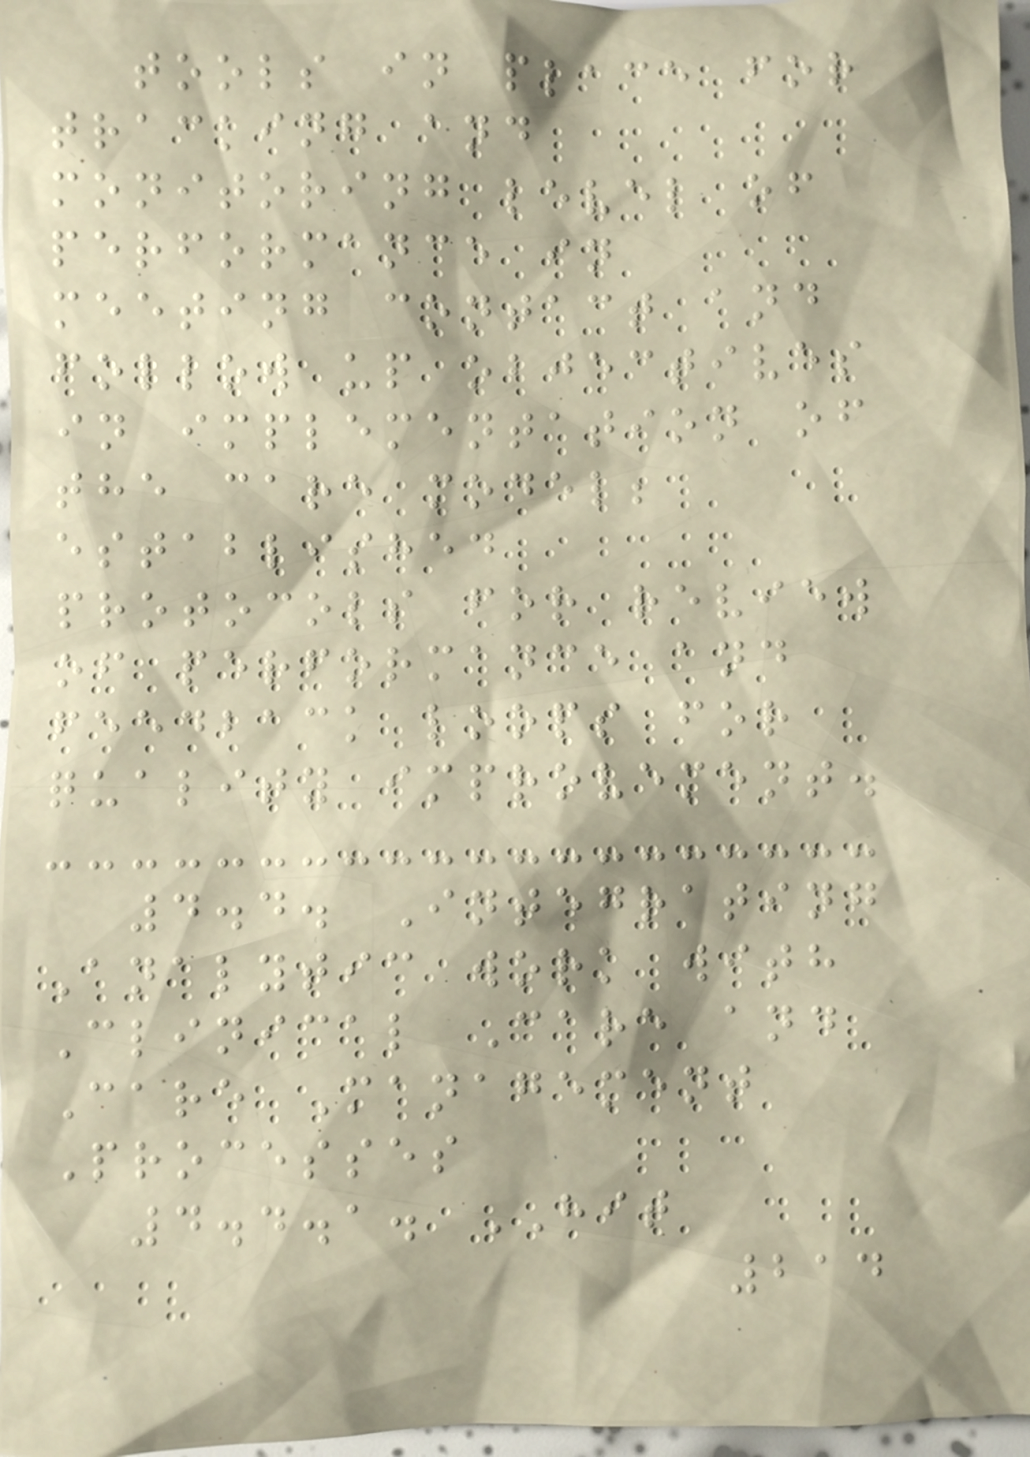tools in place for
tracking and
monitoring level of
performance in
meeting contact and
follow up objectives
in implementation of
the care model;
established
protocols for review
of performance and
feedback loops for
quality improvement.
4.4. Integrating
Analytic work with
Clinical Care and
Care Management
Processes
4.4.1. HIT
214
